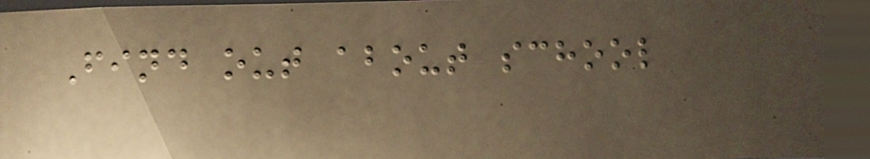Find out about school
